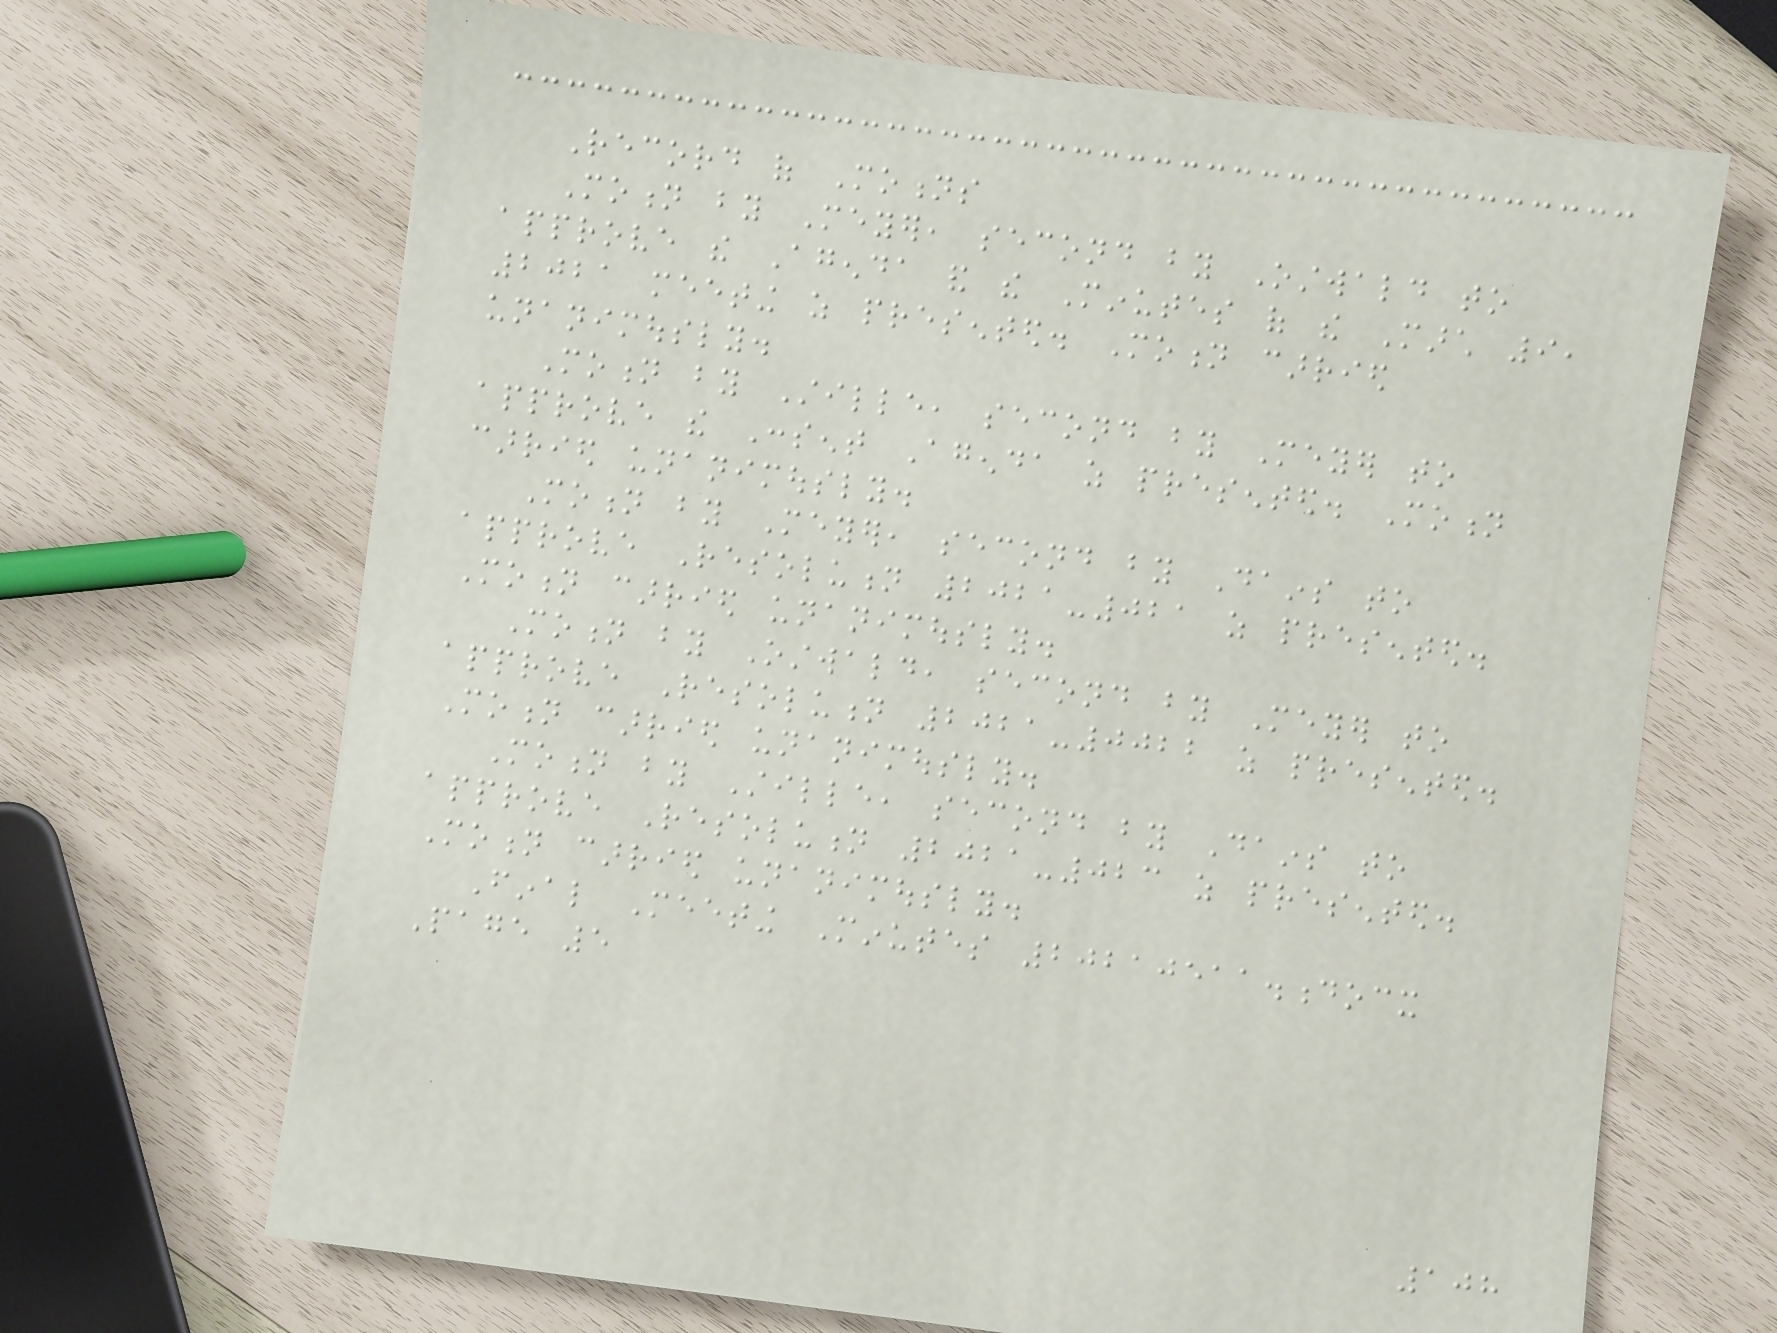Record of Motions
Motion by Meyer, second by Ostwald to
approve the Agenda and the Minutes of the March 9,
2021 meeting as presented. Motion carried
unanimously.
Motion by Stille, second by Meyer to
approve the Consent Agenda as presented. Motion
carried unanimously.
Motion by Meyer, second by Dains to
approve Resolution 2021-021 as presented.
Motion carried unanimously.
Motion by Ostwald, second by Meyer to
approve Resolution 2021-0022 as presented.
Motion carried unanimously.
Motion by Stille, second by Dains to
approve Resolution 2021-023 as presented.
Motion carried unanimously.
Final Meeting Minutes 20210511.docx
Page 5
108
